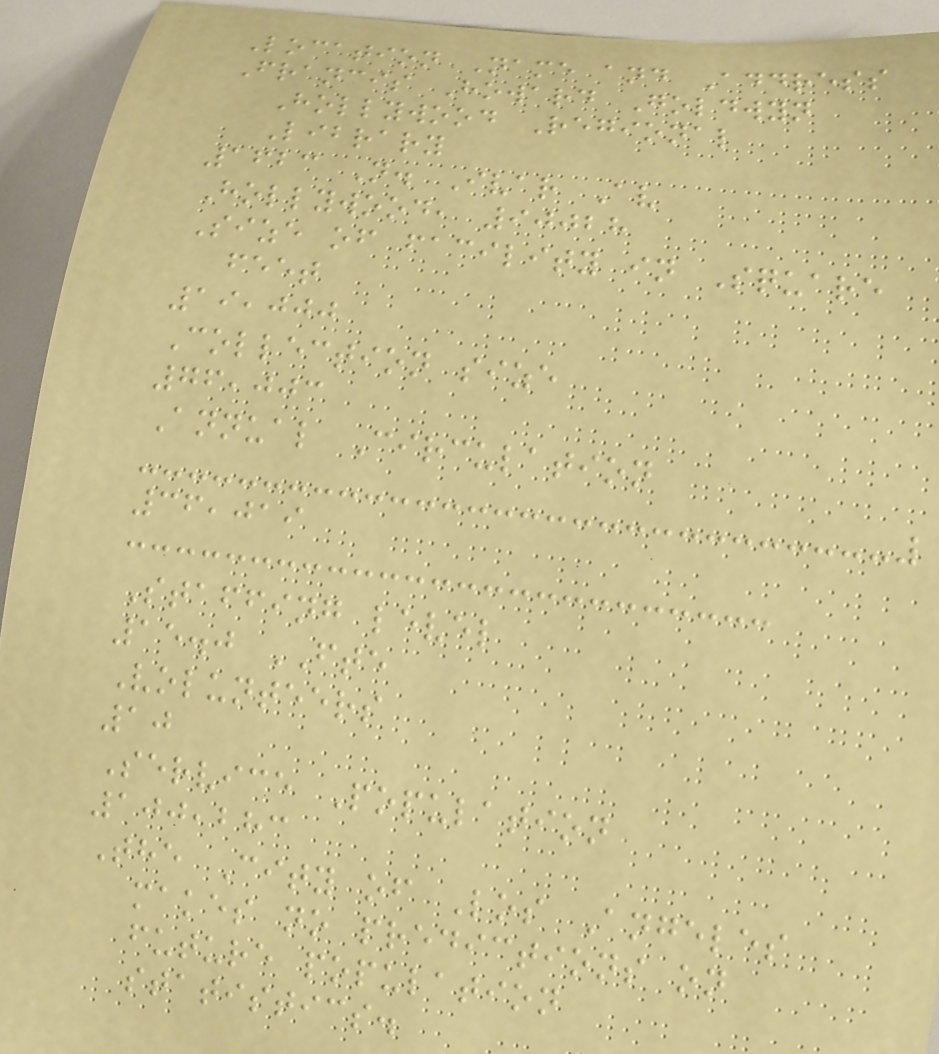Location Name and Address
Francis Howard Goldwyn
Hollywood Regional
Library
1623 N. Ivar Av
Hollywood, 90028
Size of facility in Square
feet
19,000
Collection size
76,003
Annual Circulation
36,019
Staffing level
15.0 FTE
Volunteers
10
Service Population
100,283
The City of Los Angeles
makes no predictions on
future population
statistics.
